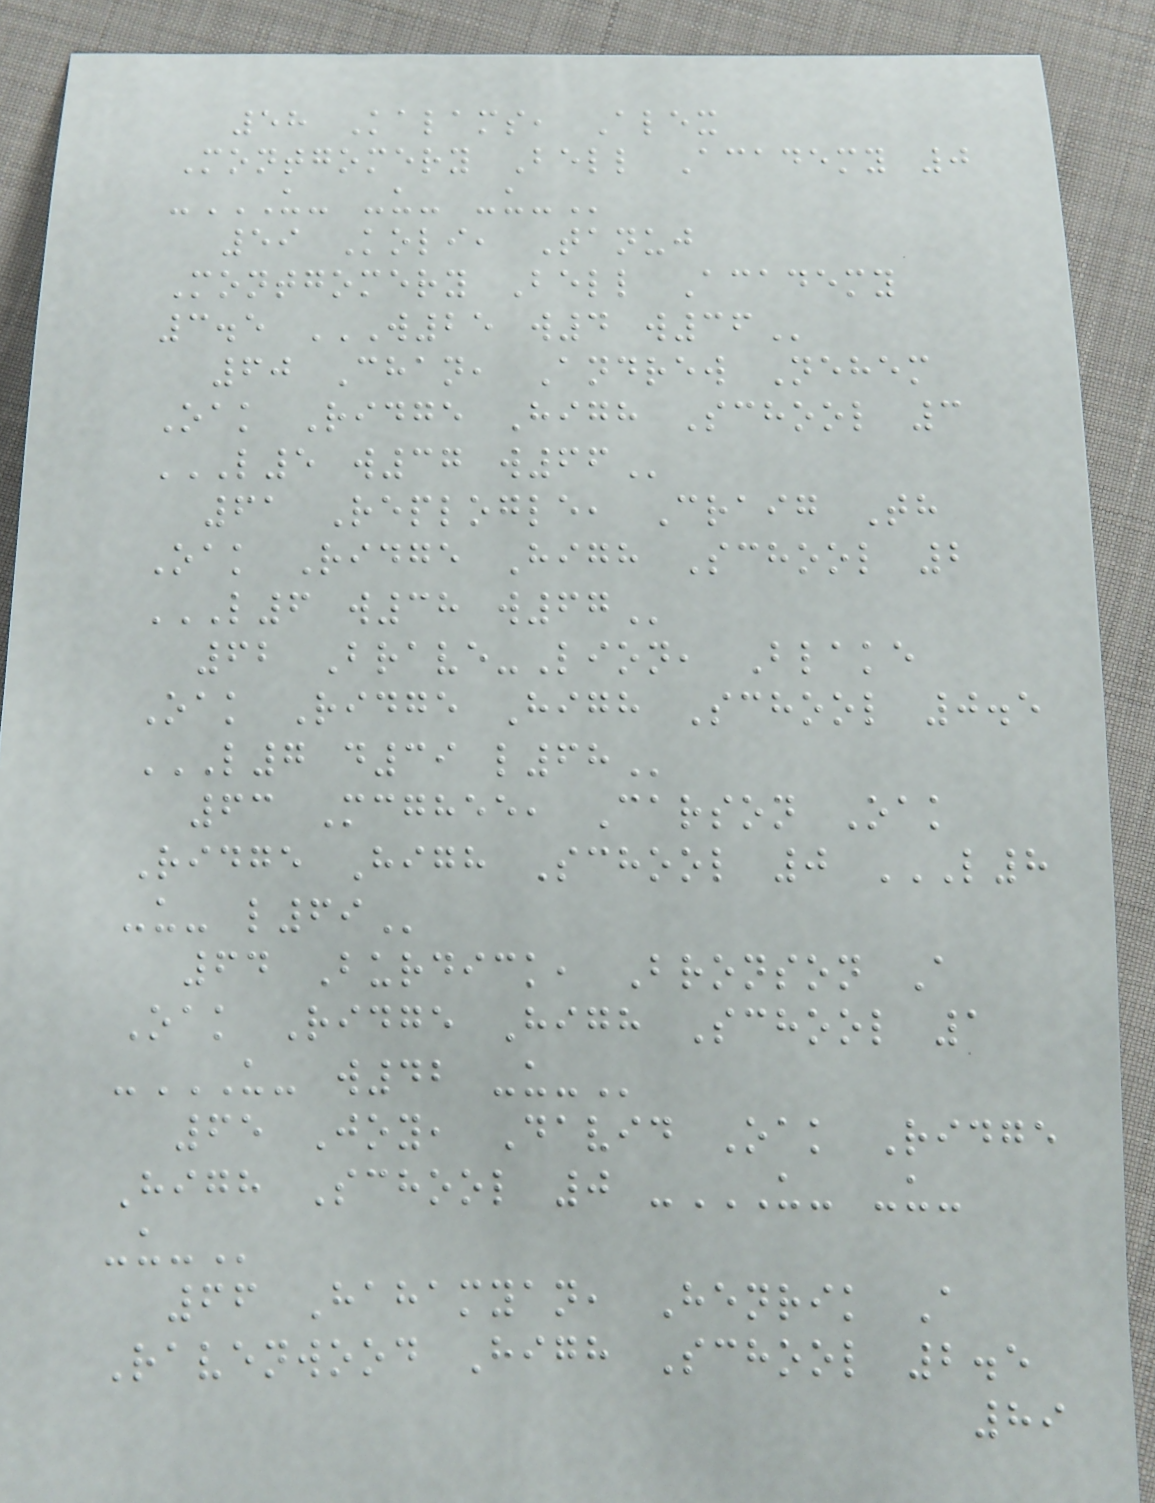58 Kalams, Alex
Montgomery Bell Academy 0
-U- -U- -U-
59 Koli, Tanuj
Montgomery Bell Academy
3.5 W25 W4 W36
60 Chan, Andrew Nehem
Oak Ridge High School 3
L5 W37 W66
61 Replogle, Craig Th
Oak Ridge High School 2
L6 W38 W67
62 Brave-Lion, Blake
Oak Ridge High School 0.5
L7 D39 L68
63 Mcghee, Carson Oak
Ridge High School 0 L8
-U- L69
64 Burdick, Bronson A
Oak Ridge High School 1
-U- W42 -U-
65 Joy, David Oak Ridge
High School 0 -U- -U-
-U-
66 Hahamyan, Henrik A
Ravenwood High School 2.5
89
